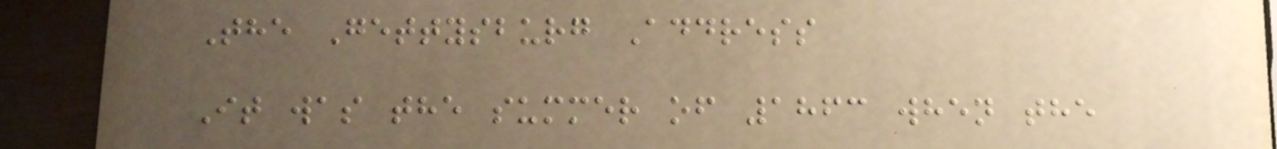The Gettysburg Address
It was the summer of 1863 when the
